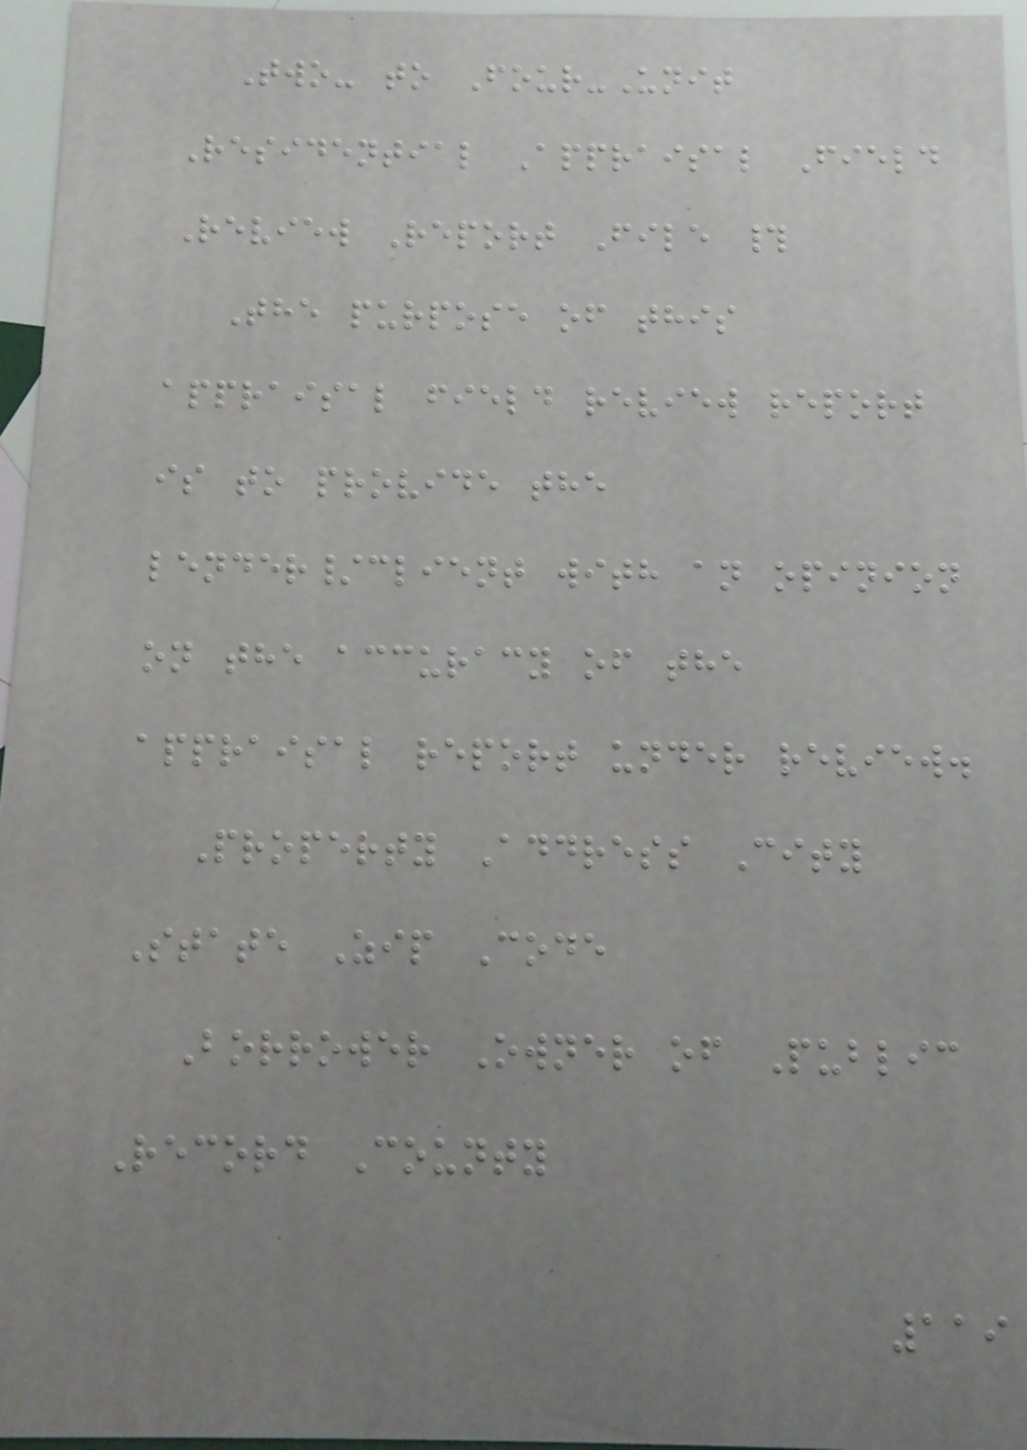Two- to Four-Unit
Residential Appraisal Field
Review Report File #
The purpose of this
appraisal field review report
is to provide the
lender/client with an opinion
on the accuracy of the
appraisal report under review.
Property Address City
State Zip Code
Borrower Owner of Public
Record County
119
